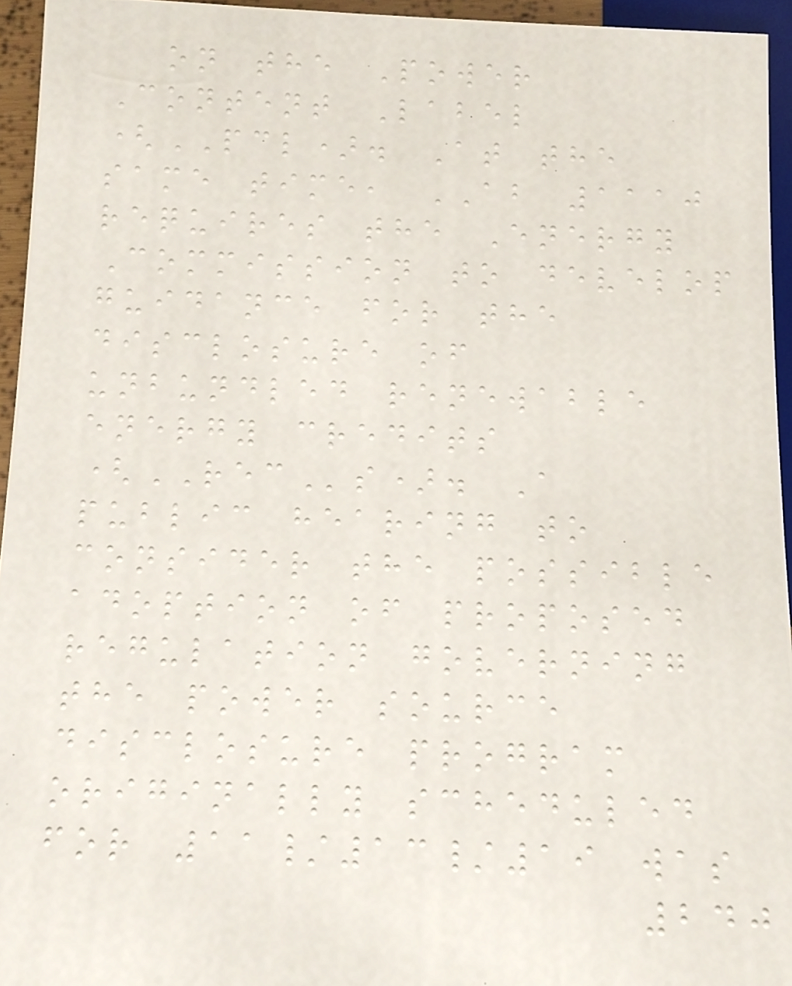on the Power
Content Label
(PCL). At the
same time, AB 1110
requires the Energy
Commission to develop
guidance for the
disclosure of
unbundled renewable
energy credits
(RECs). A
public hearing to
consider the possible
adoption of proposed
regulation governing
the power source
disclosure program
originally scheduled
for 11/13/19 was
240
